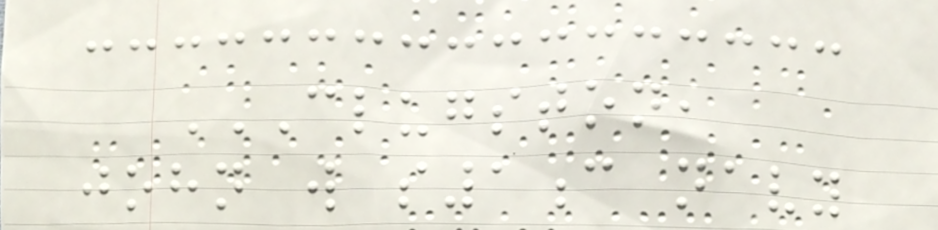CLUGSTON,
JOHN W S1C NAVY
